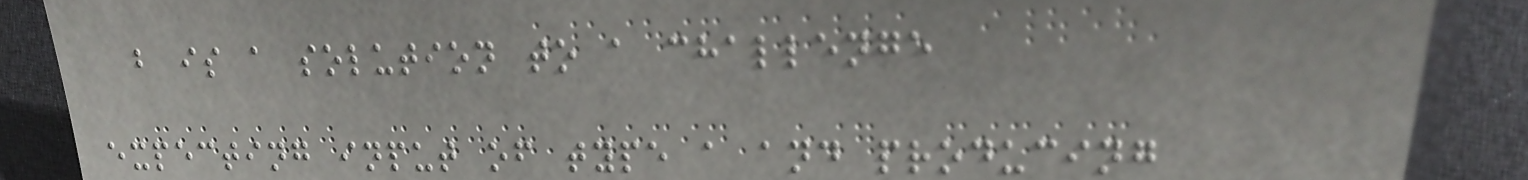b is a solution to a challenge
expecting input of type a and producing
